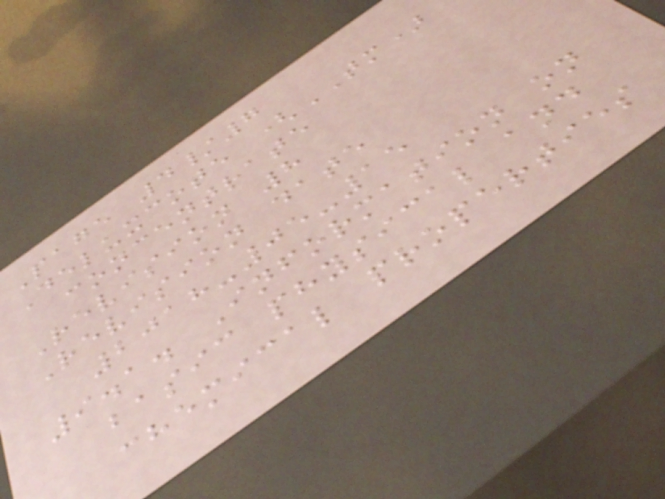Page 4/7
Deluxcote (TM)
concentrate
Revision 8
Revision date
2018-05-15
9.1. Information on
basic physical and
chemical properties
